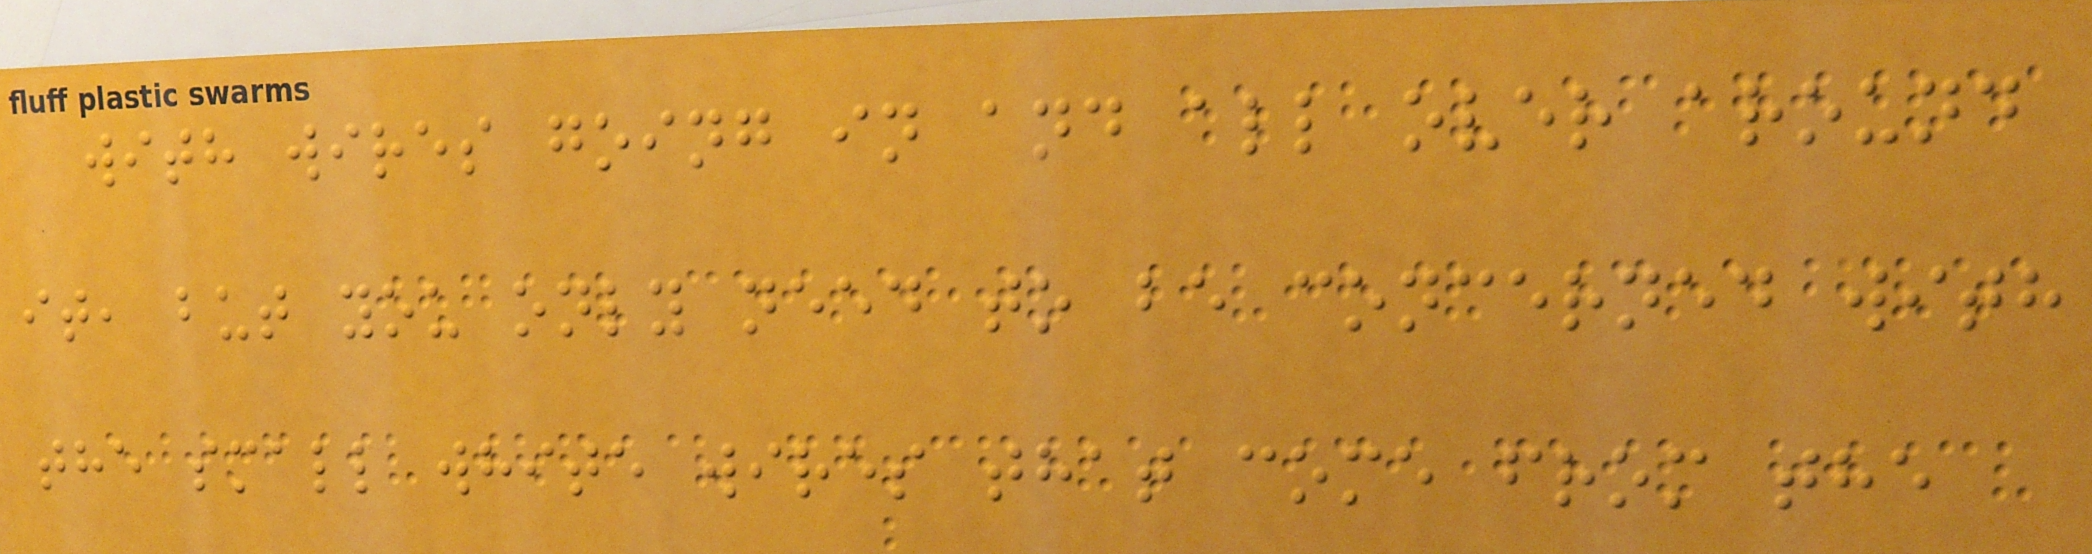with wires going in and all over around
it, but you only need to be concerned with
the small white wires that come from the
